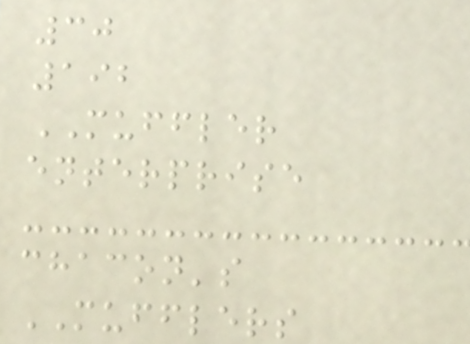30
192
MUFFLER
enterprise
chacon's
MUFFLERS
